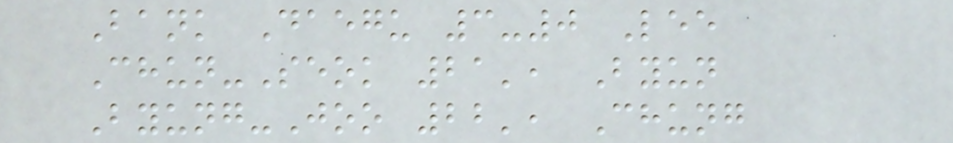Bank Daegu 3-0 Lee
Chun-Seok 21', Byun
Byung-Joo 22', Chung
